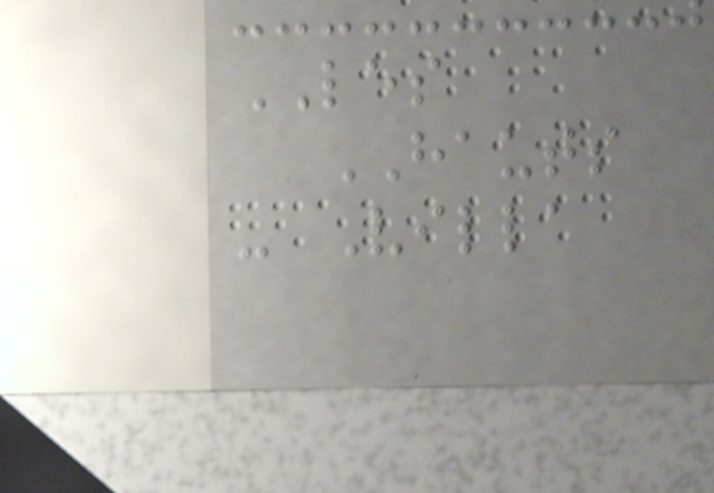LES
HAUTS
- Villa
